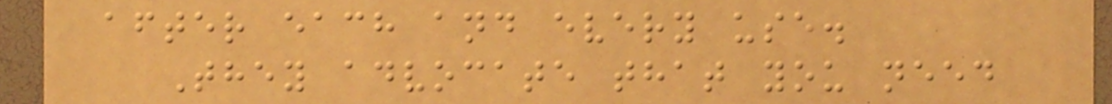after each and every use.
They advocate that you need
